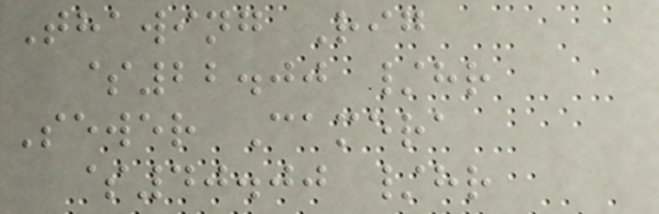Thawing Rig
$22.00 /hr
Sewer Camera
$40.00 /hr
